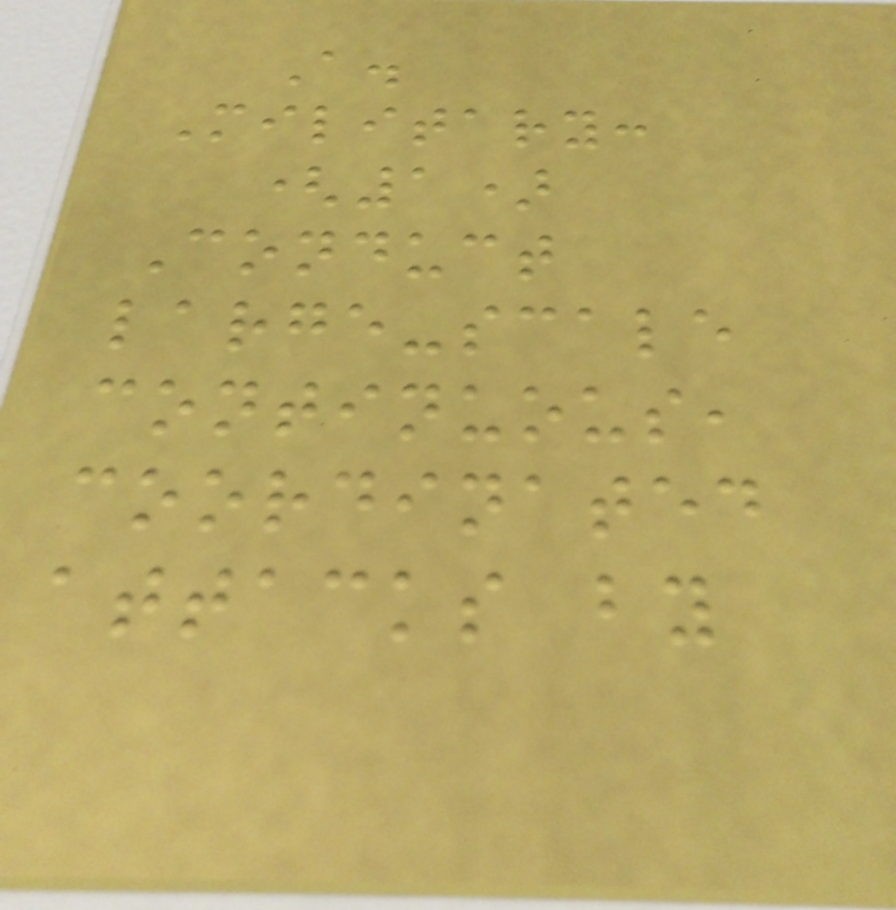A.
Military:
(1)
Conduct
large-scale
continuous,
coordinated
attacks by
